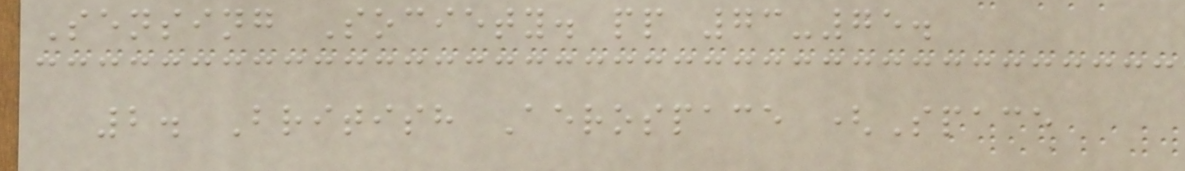Sensing Society. pp 73-75.
2. British Aerospace (Space
